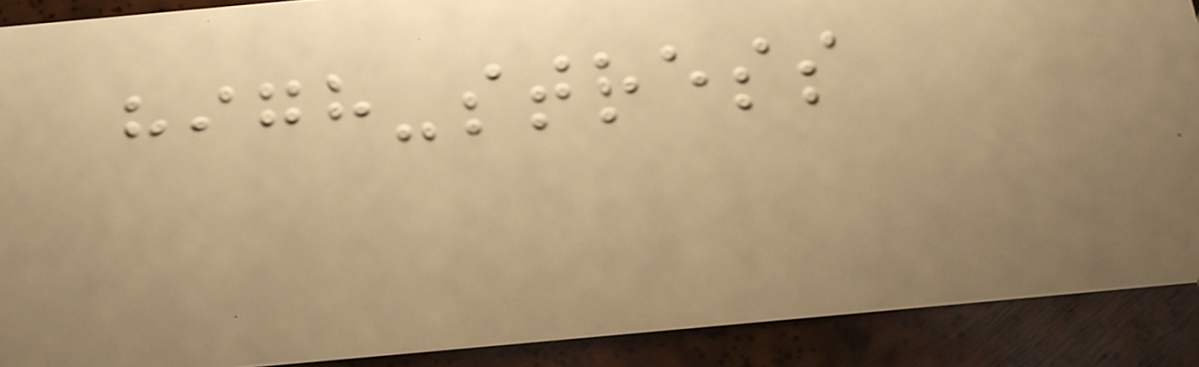high-stress
